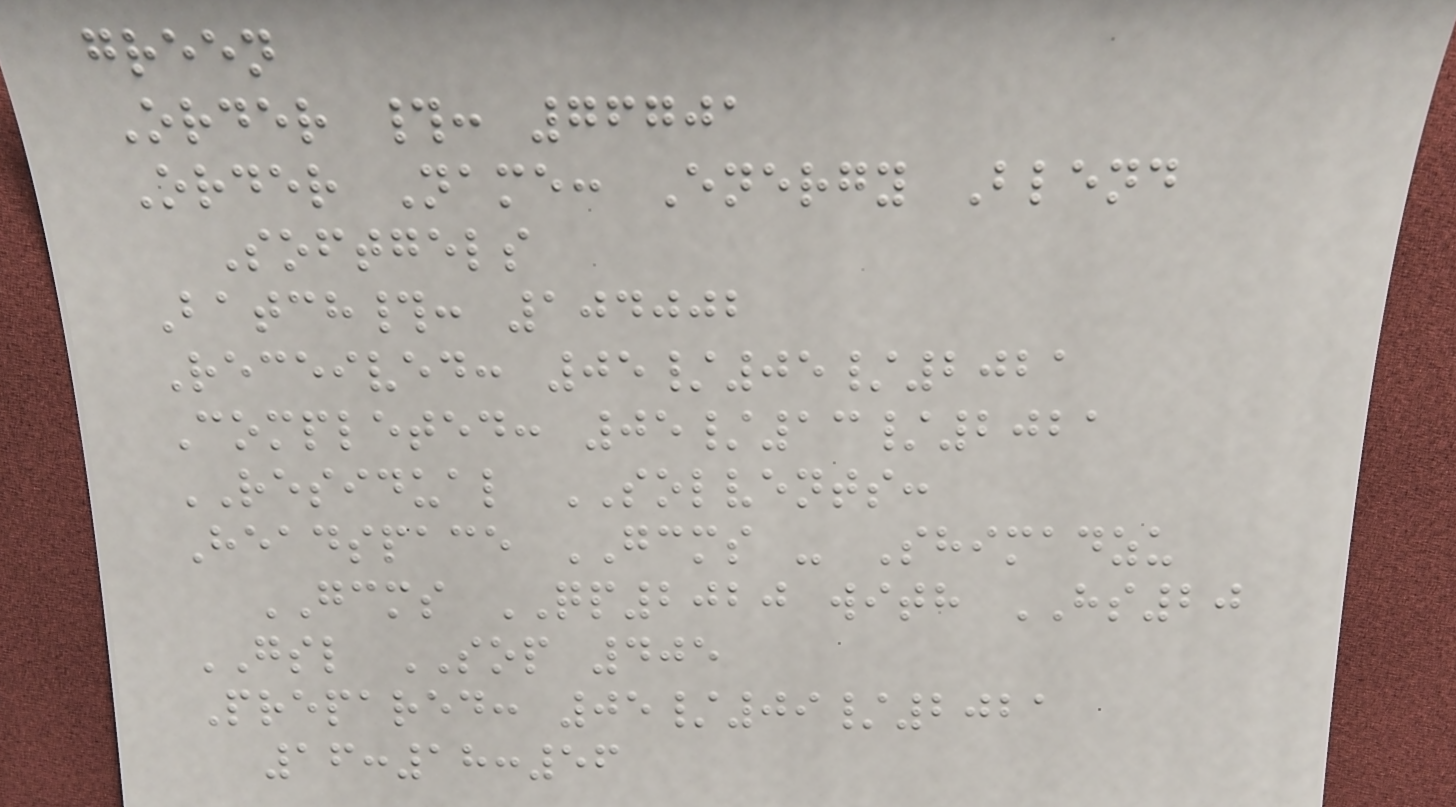green
Order #: 76701
Order Name: Energy Blend
Softgels
Batch#: 104002
Received: 05/05/2021
Completed: 05/13/2021
RESIDUAL SOLVENTS:
Headspace GCMS - Shimadzu
GCMS QP2020 with HS20
GSL SOP 405
Prepared: 05/09/2021
16:18:56
